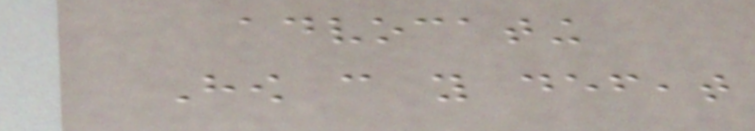advocating
How can you defeat
